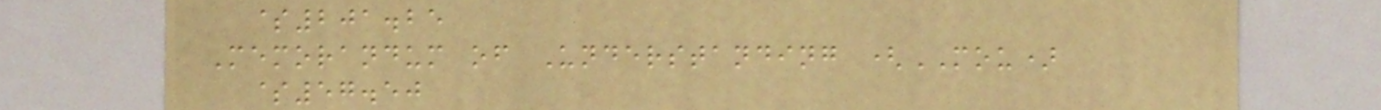$201.25
Memorandum of Understanding (MOU)
$57.50
